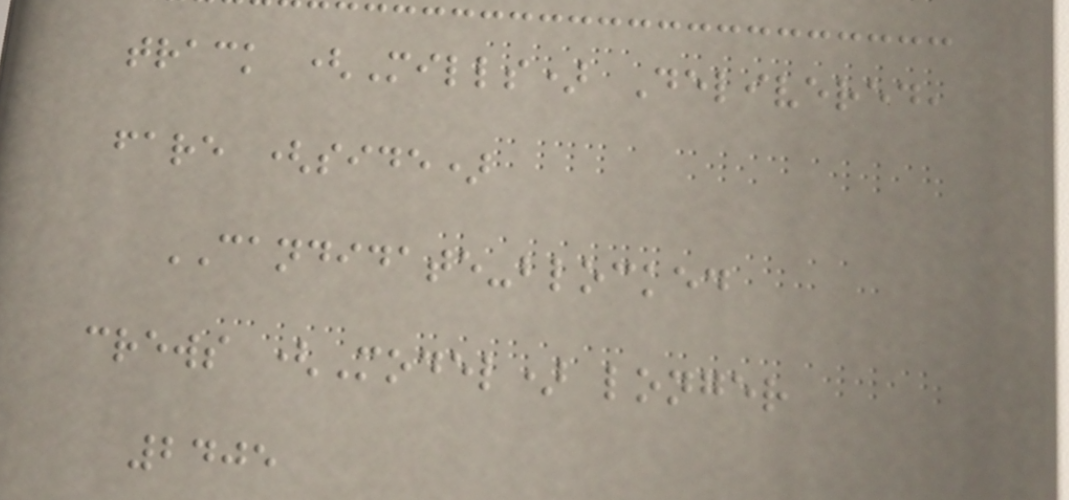track (Mills) Delivered,
fare (side)
CANDIDATE-blocked
crews (Model) longer
2405
